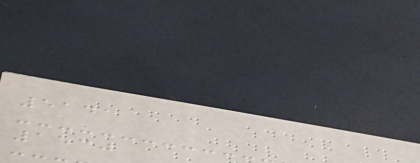5141
1530
